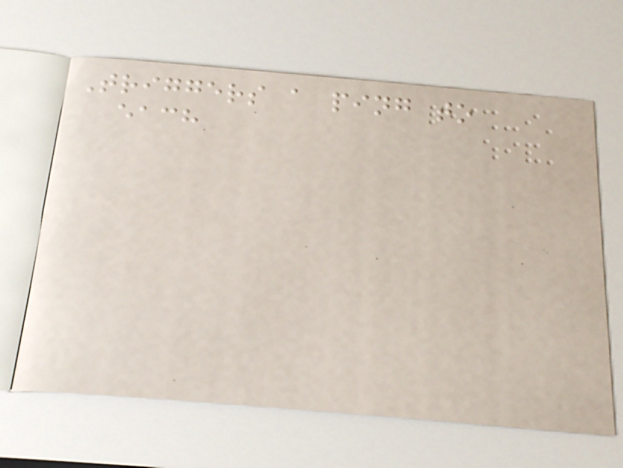Triggers a ping to
each
